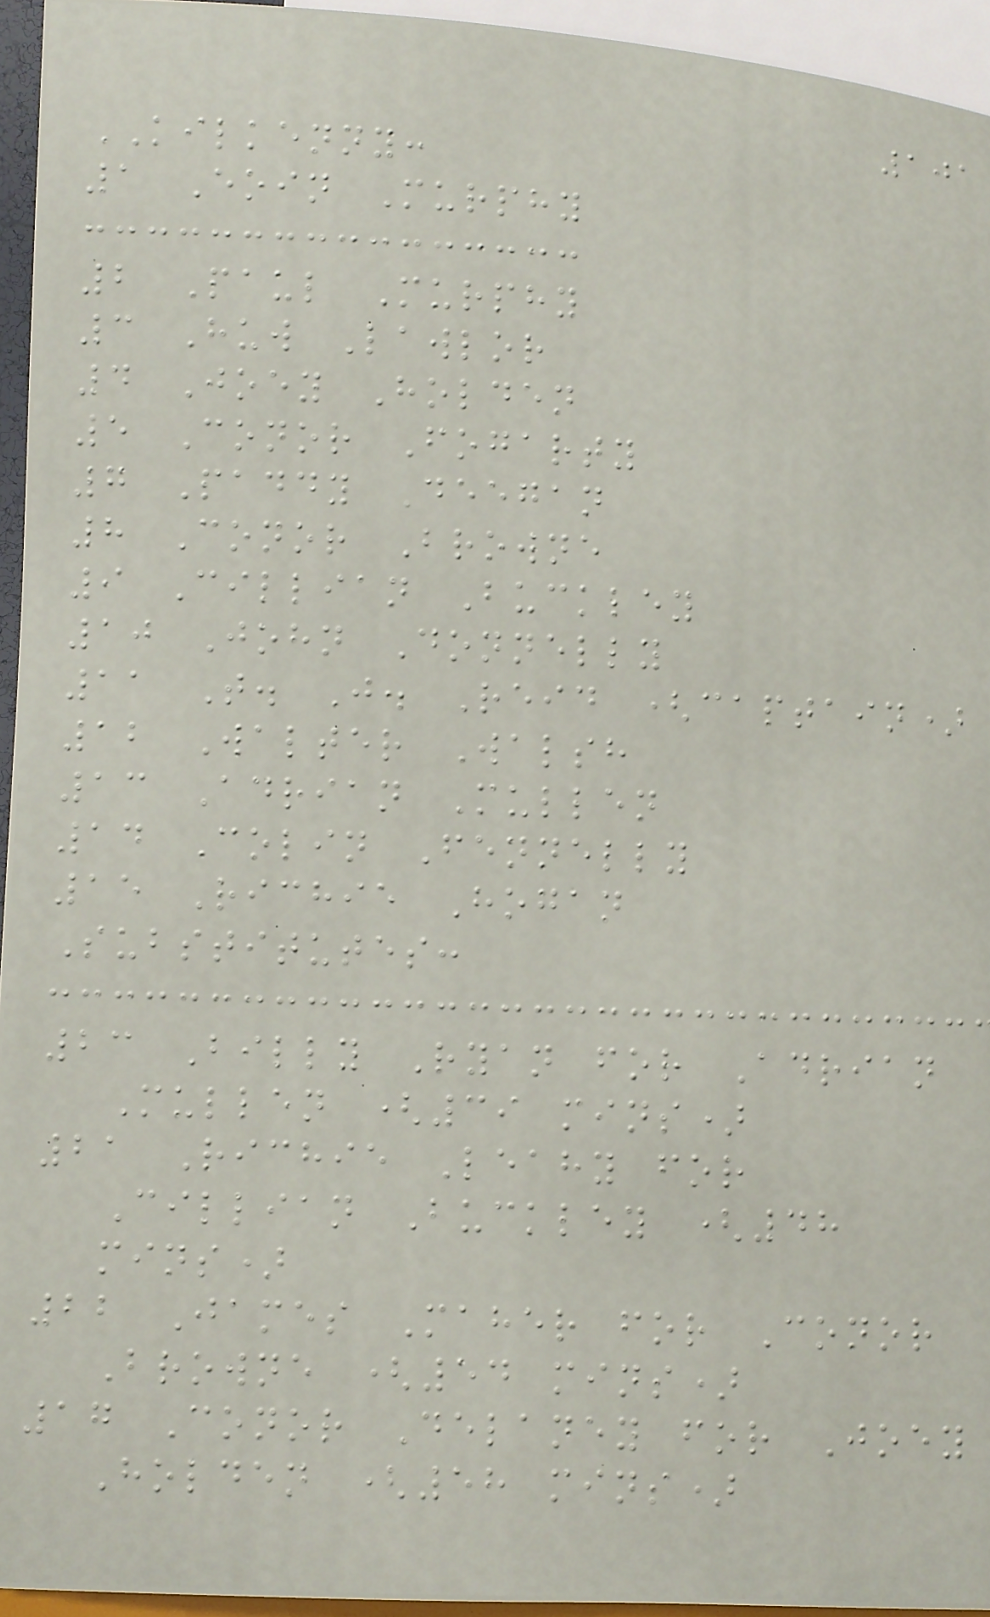101
KILKENNY:
1 Eoin Murphy
2 Paul Murphy
3 Huw Lawlor
4 Joey Holden
5 Conor Fogarty
7 Paddy Deegan
8 Conor Browne
9 Cillian Buckley
10 John Donnelly
11 T. J. Reid (captain)
12 Walter Walsh
13 Adrian Mullen
14 Colin Fennelly
15 Richie Hogan
Substitutes:
23 Billy Ryan for Adrian
Mullen (39 mins)
21 Richie Leahy for
Cillian Buckley (48
mins)
22 James Maher for Conor
Browne (54 mins)
17 Conor Delaney for Joey
Holden (58 mins)
